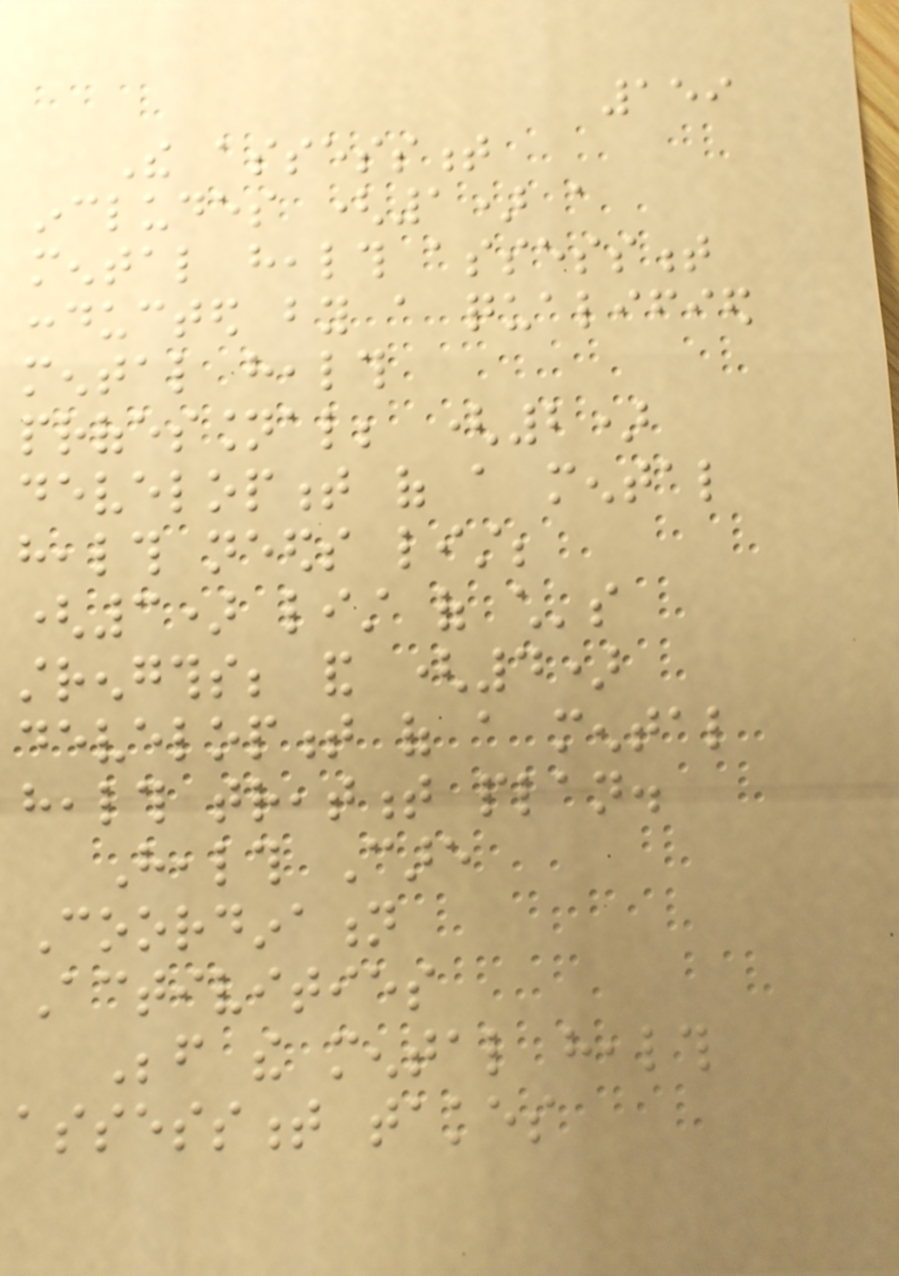159
The assessment
includes (1) a
mental health assessment
conducted by a qualified
mental health
professional; (2)
development of a mental
health needs list;
(3) list of child's
strengths; and (4)
development of a mental
health treatment plan.
Health Care
Coordination
Activities
Before the mental health
assessment takes
